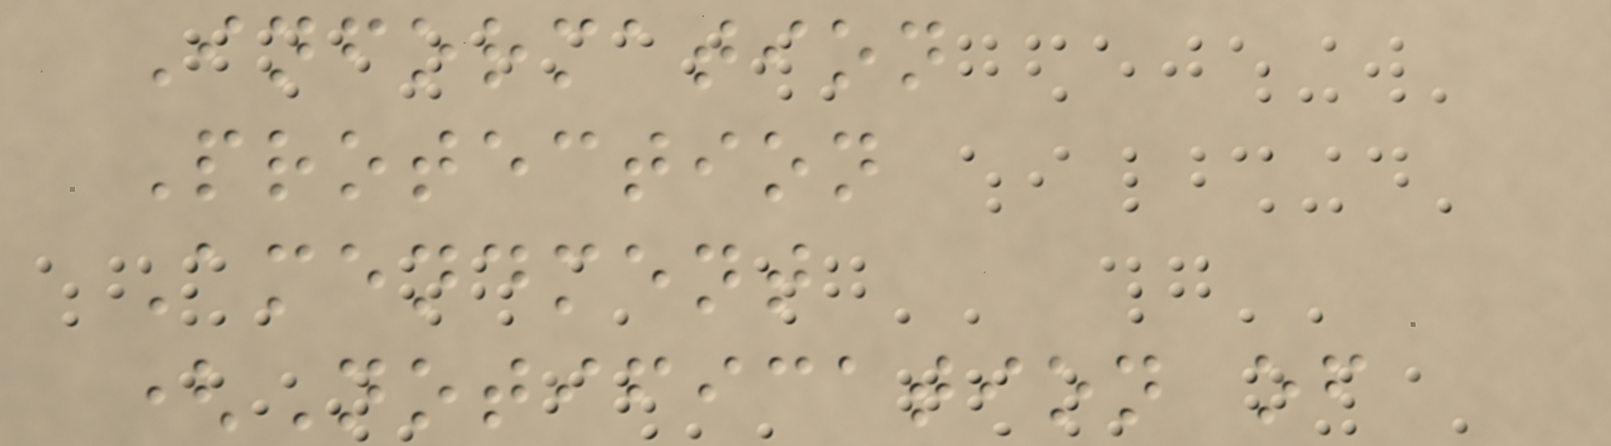Information
Protection
Amendment
(Notification of
